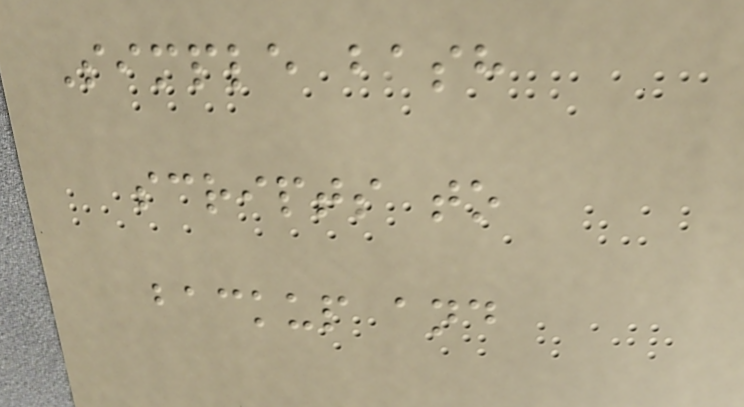Simple bash
scripts to
backup and
